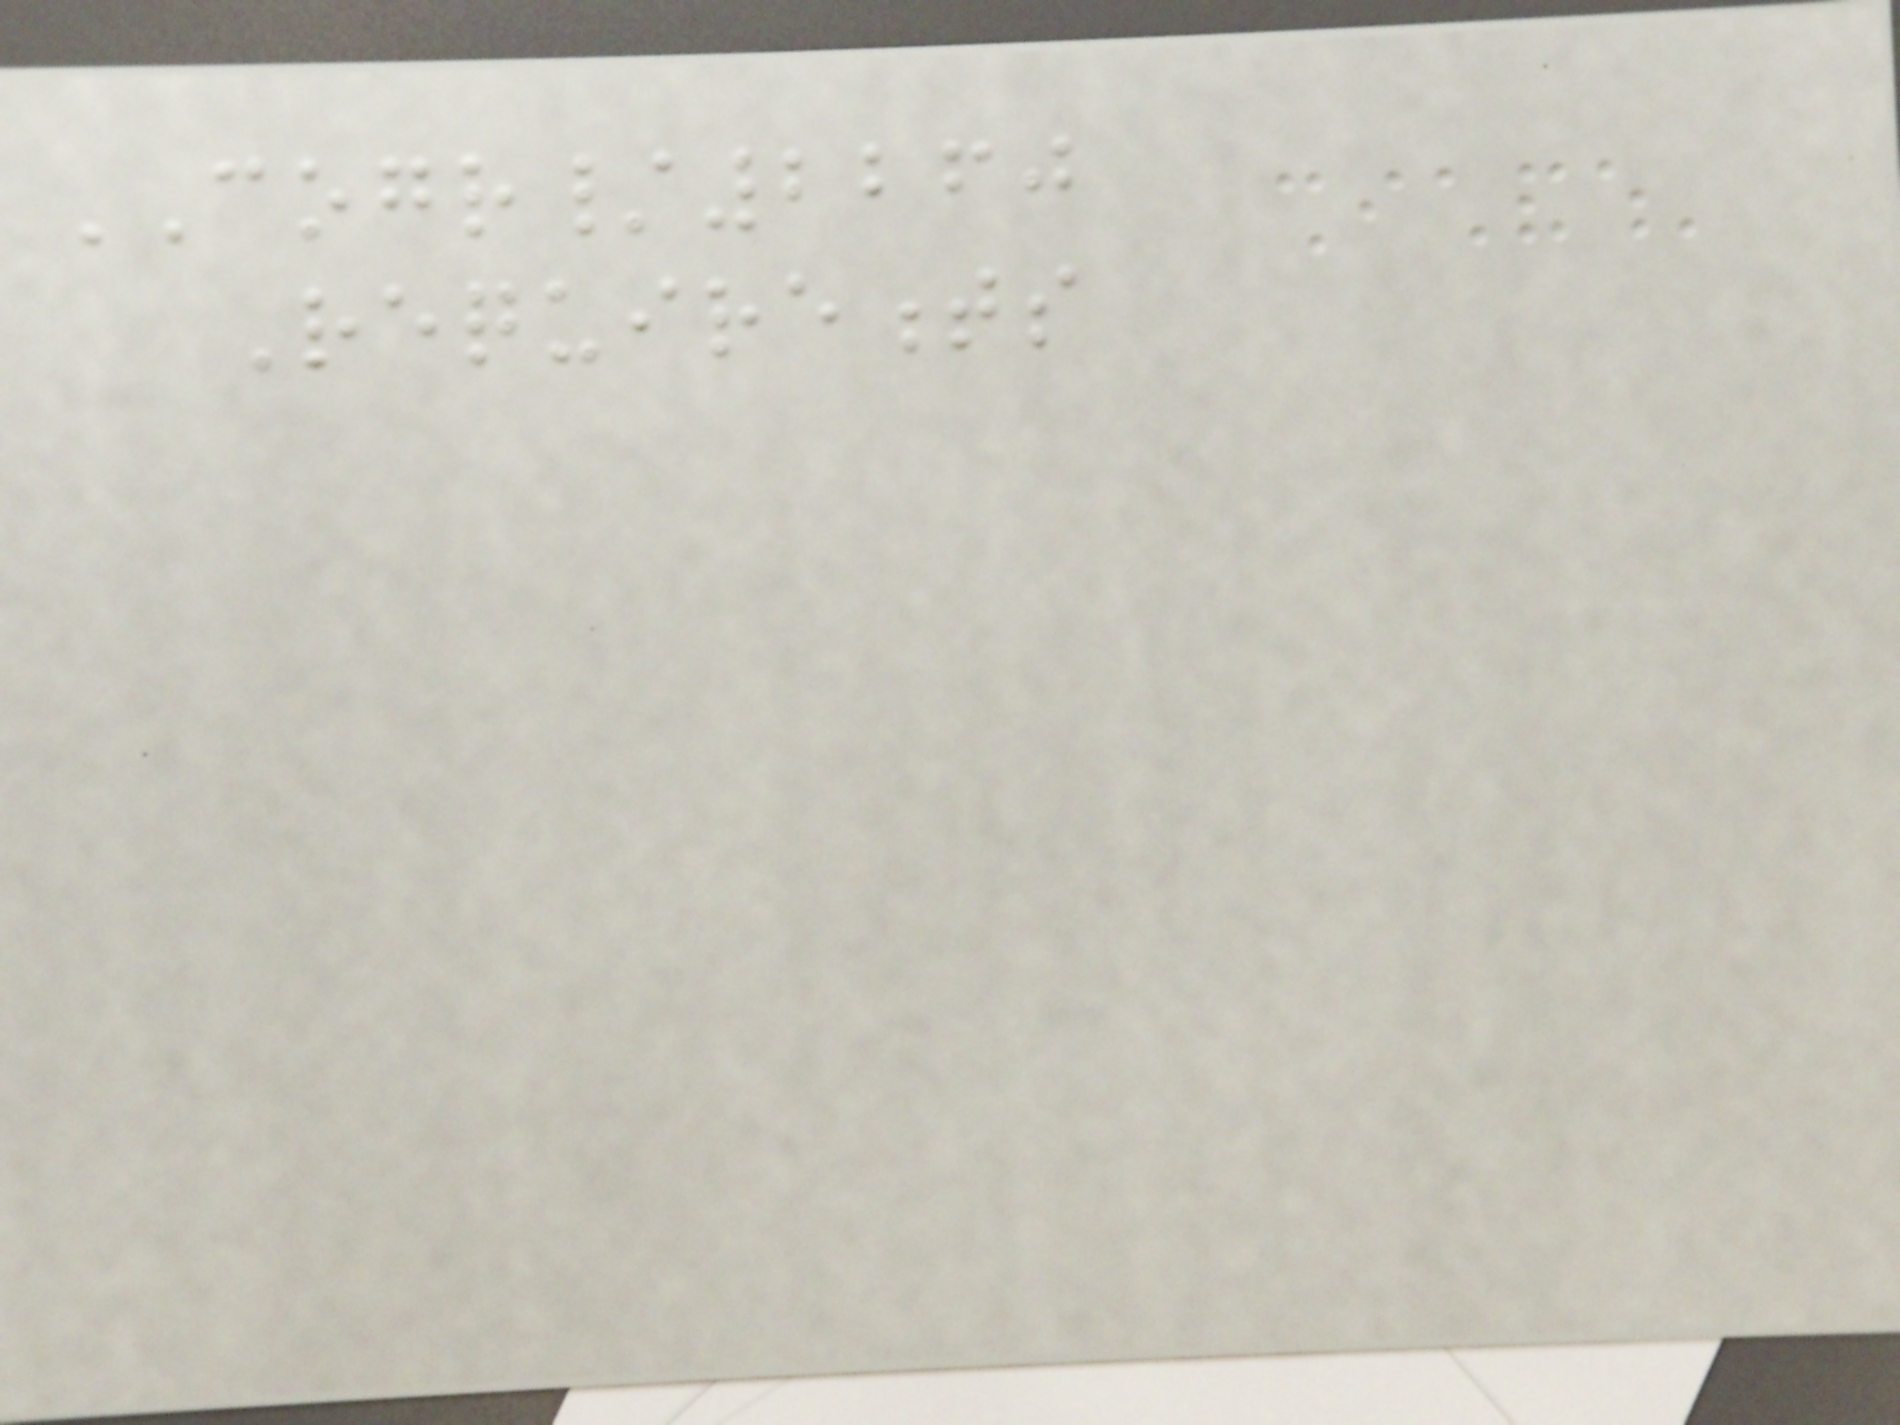COGR/2260
Requirements
